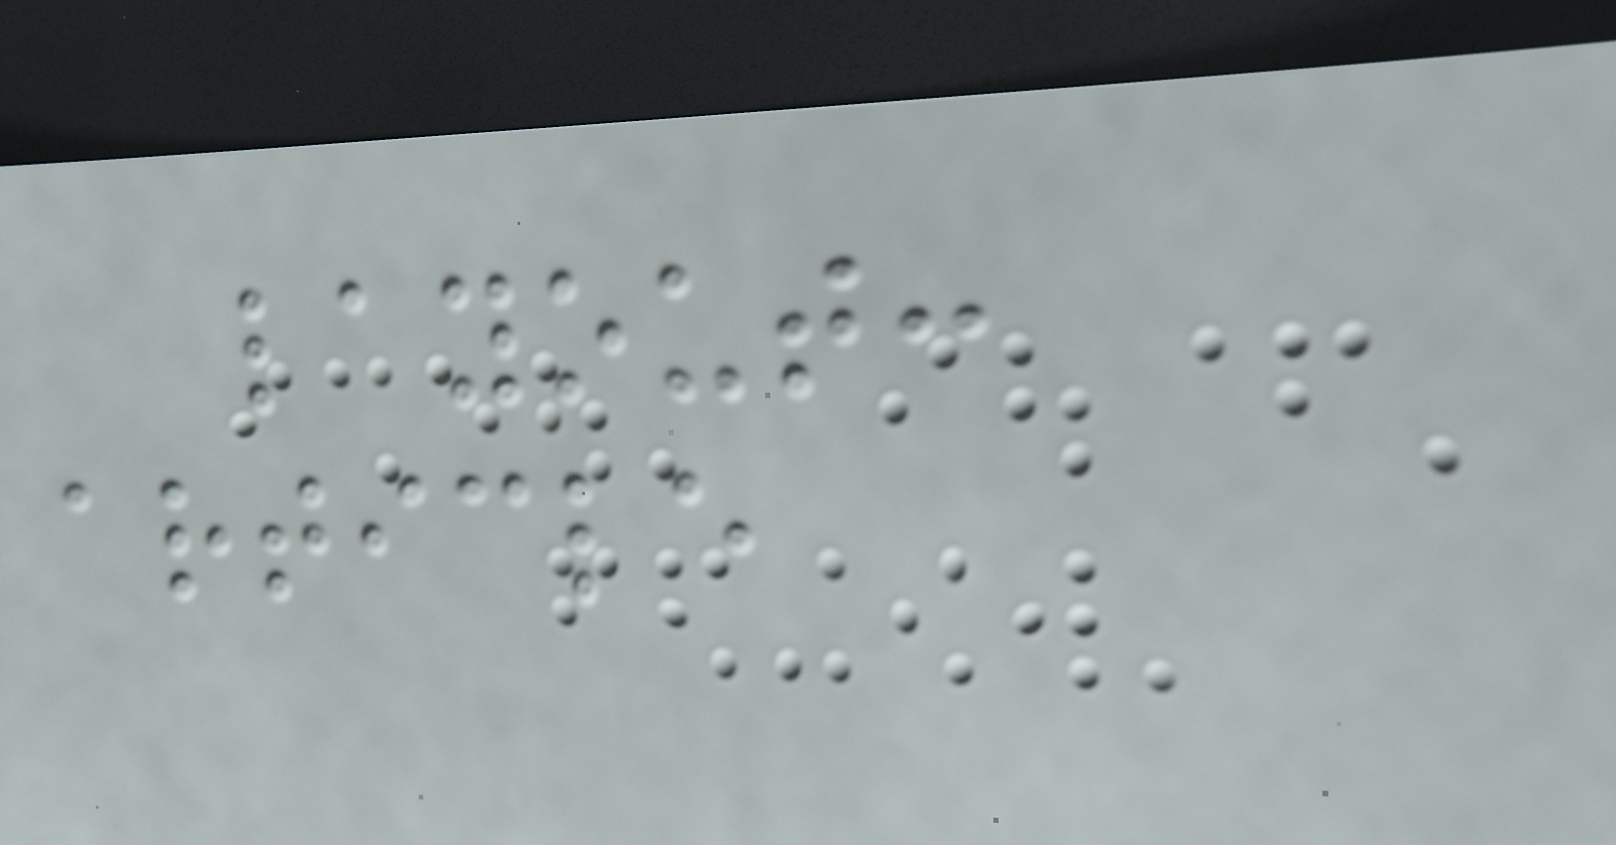layout:
article
